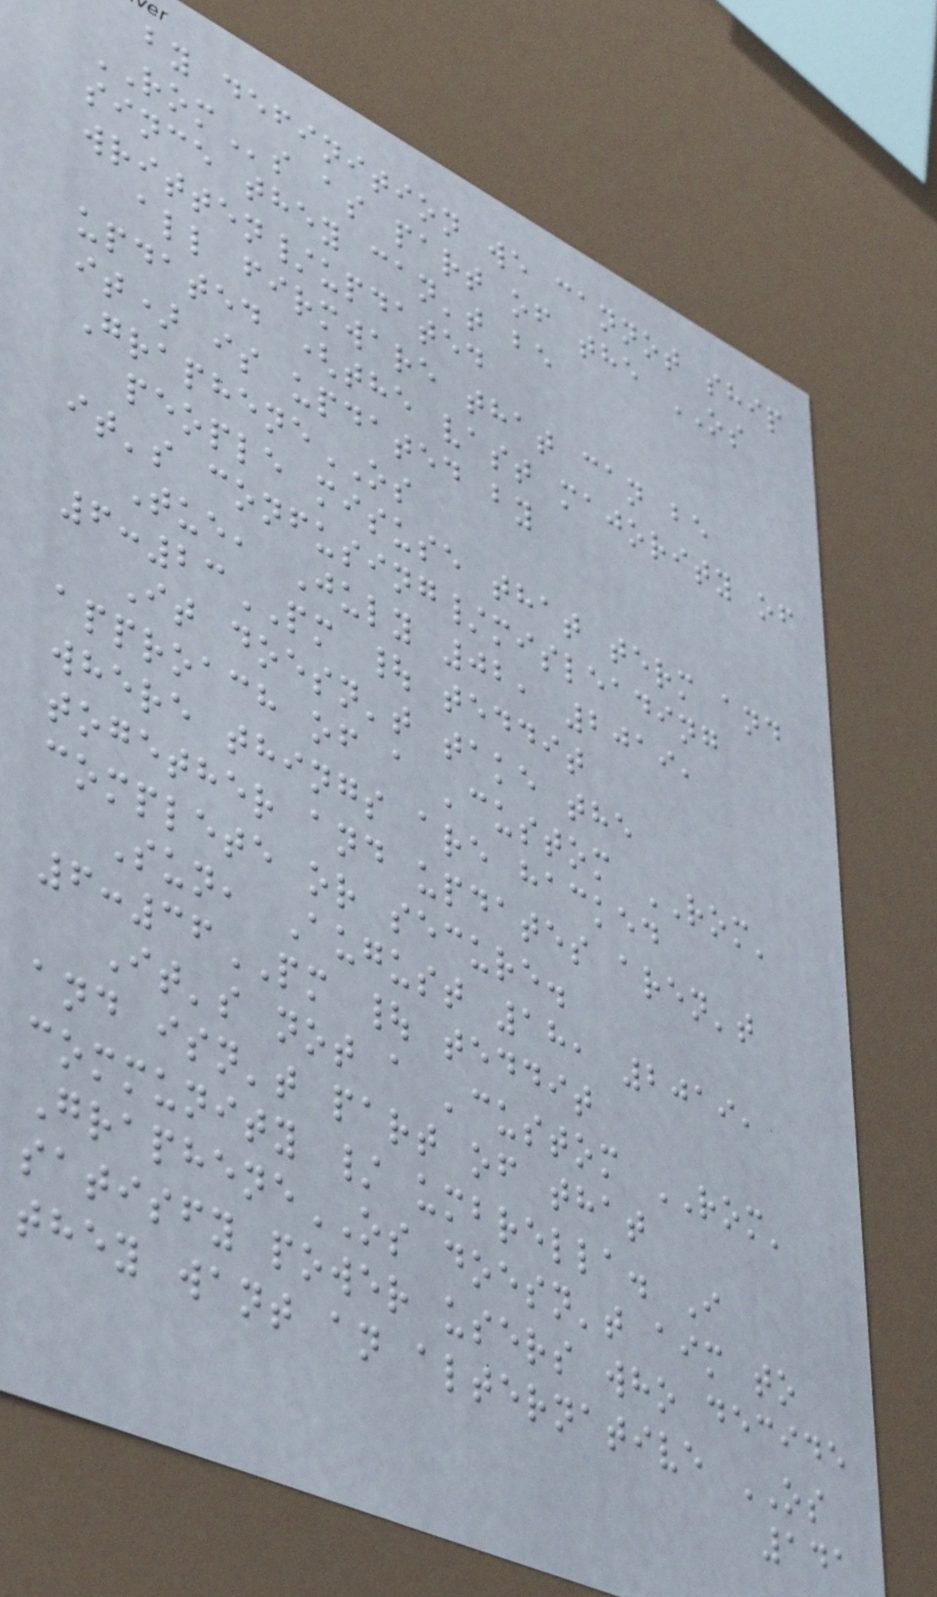by definition we cannot ship
ROMs as part of the OS
since they can't be
written/updated
all firmware that can be
updated (the vast majority of
it) is updated by
GrapheneOS
people misuse that term and
it's confusing/misleading
Tue, July 02, 2019,
6:23PM | teddit
It doesn't take the
approach of a 'custom ROM'
where things are hacked
together and updates aren't
complete or secure.
Sun, August 18, 2019,
6:36PM | teddit
It's not a 'custom ROM'
and isn't part of that
community / umbrella. I
GrapheneOS doesn't aim to
satisfy power users who decide
they want an alternative OS
141
